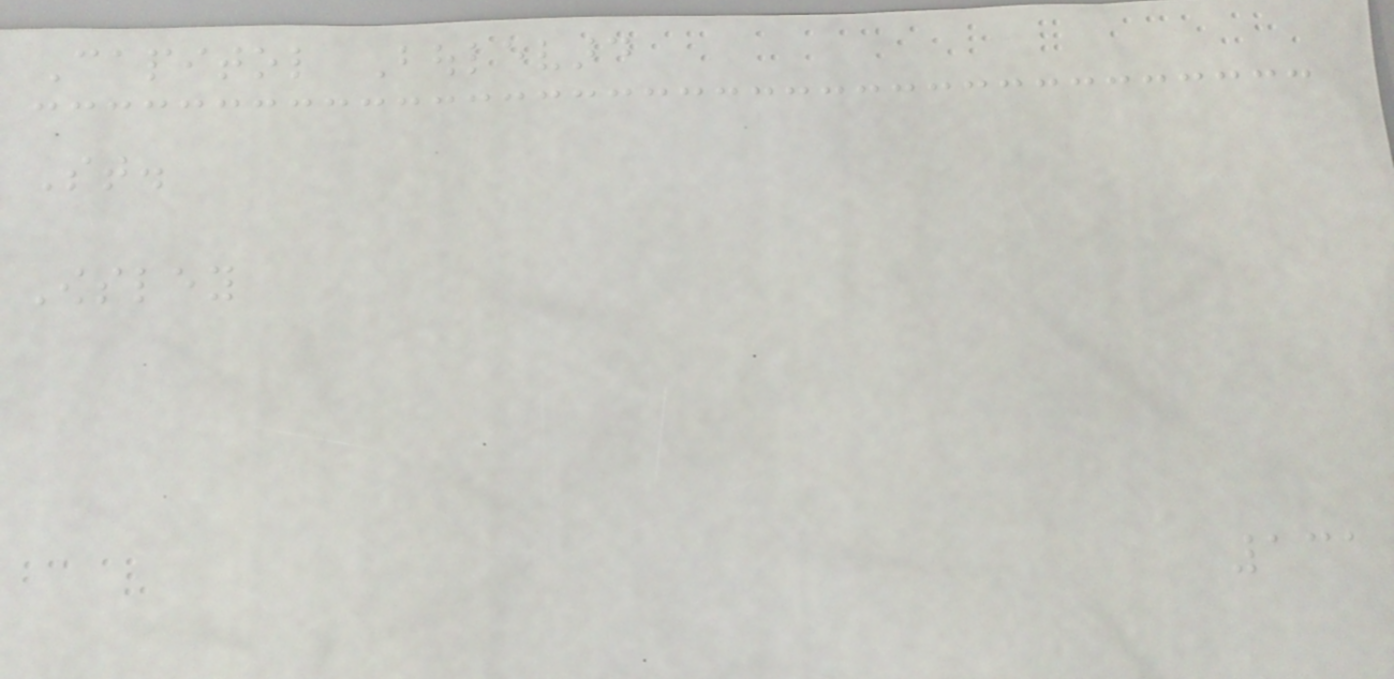Capitol Boulevard
St.
Owsley
131
